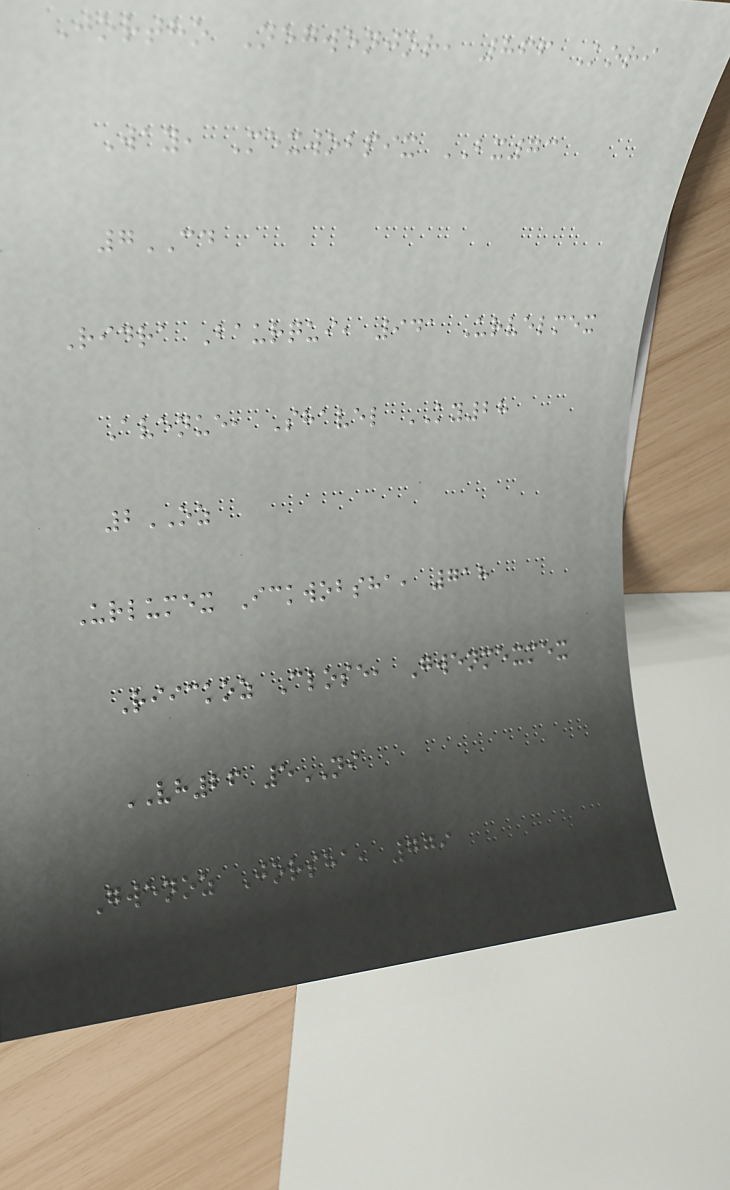Jortho Negwenjor, 866 Kori
Way, Mexwobpix BX73
7CD
Ridra Baurqui, 941 Urvelmex
Avenue, Shavel KY28
2OZ
Urlumex Ickwobsha, 718
Riickoz Close, Gwenmexmex
VH26 5NI
Gwenoz Jorsha, 779
